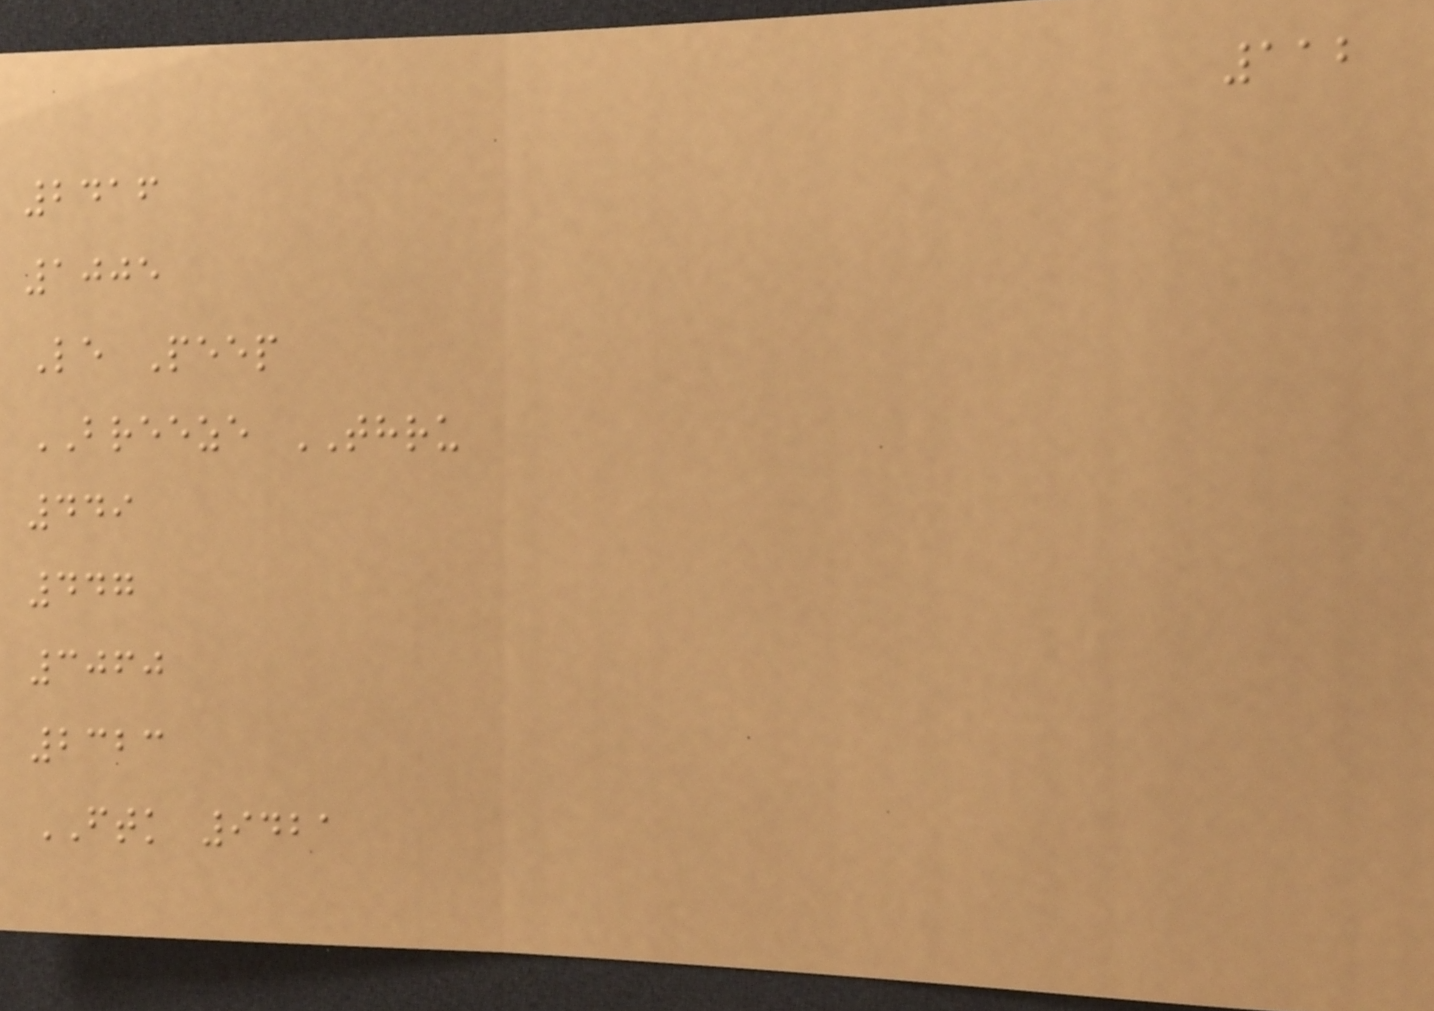112
2416
1005
Le Peep
BREEZE THRU
449
447
3060
2323
FTK 9421
